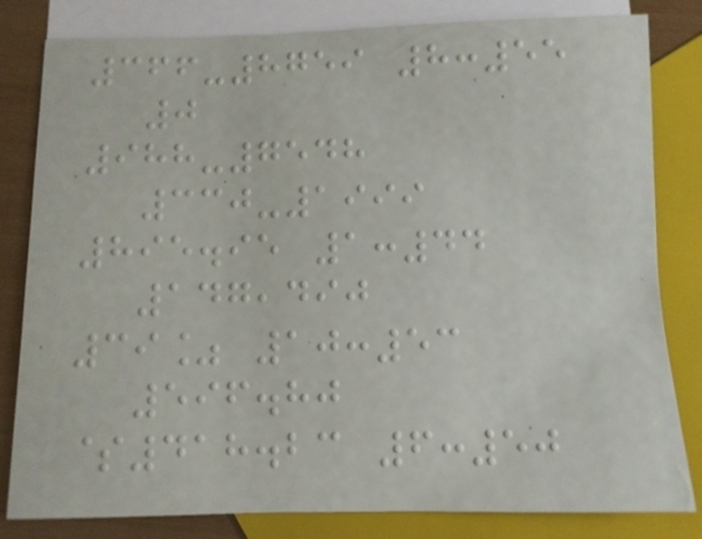366-8759 8:55
0
988-7548
330-1999
895.95 1:44
147,490
39% 10:53
596.80
$418.23 6:50
